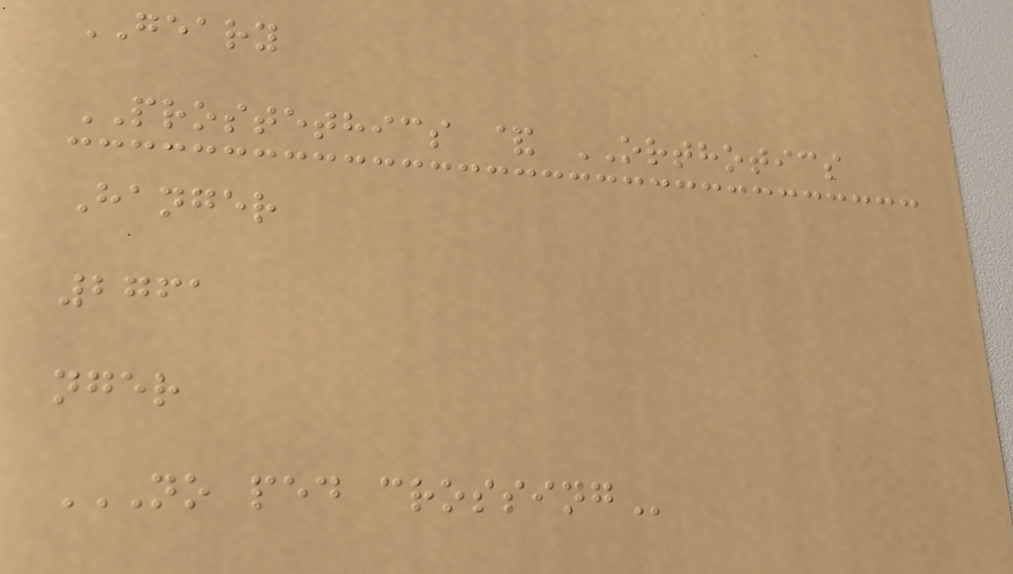GEARY
PROSTETHICS & ORTHOTICS
Hanger
2761
nger
NO PED CROSSING
